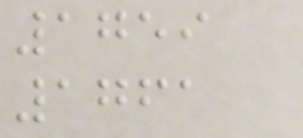1759
1761
